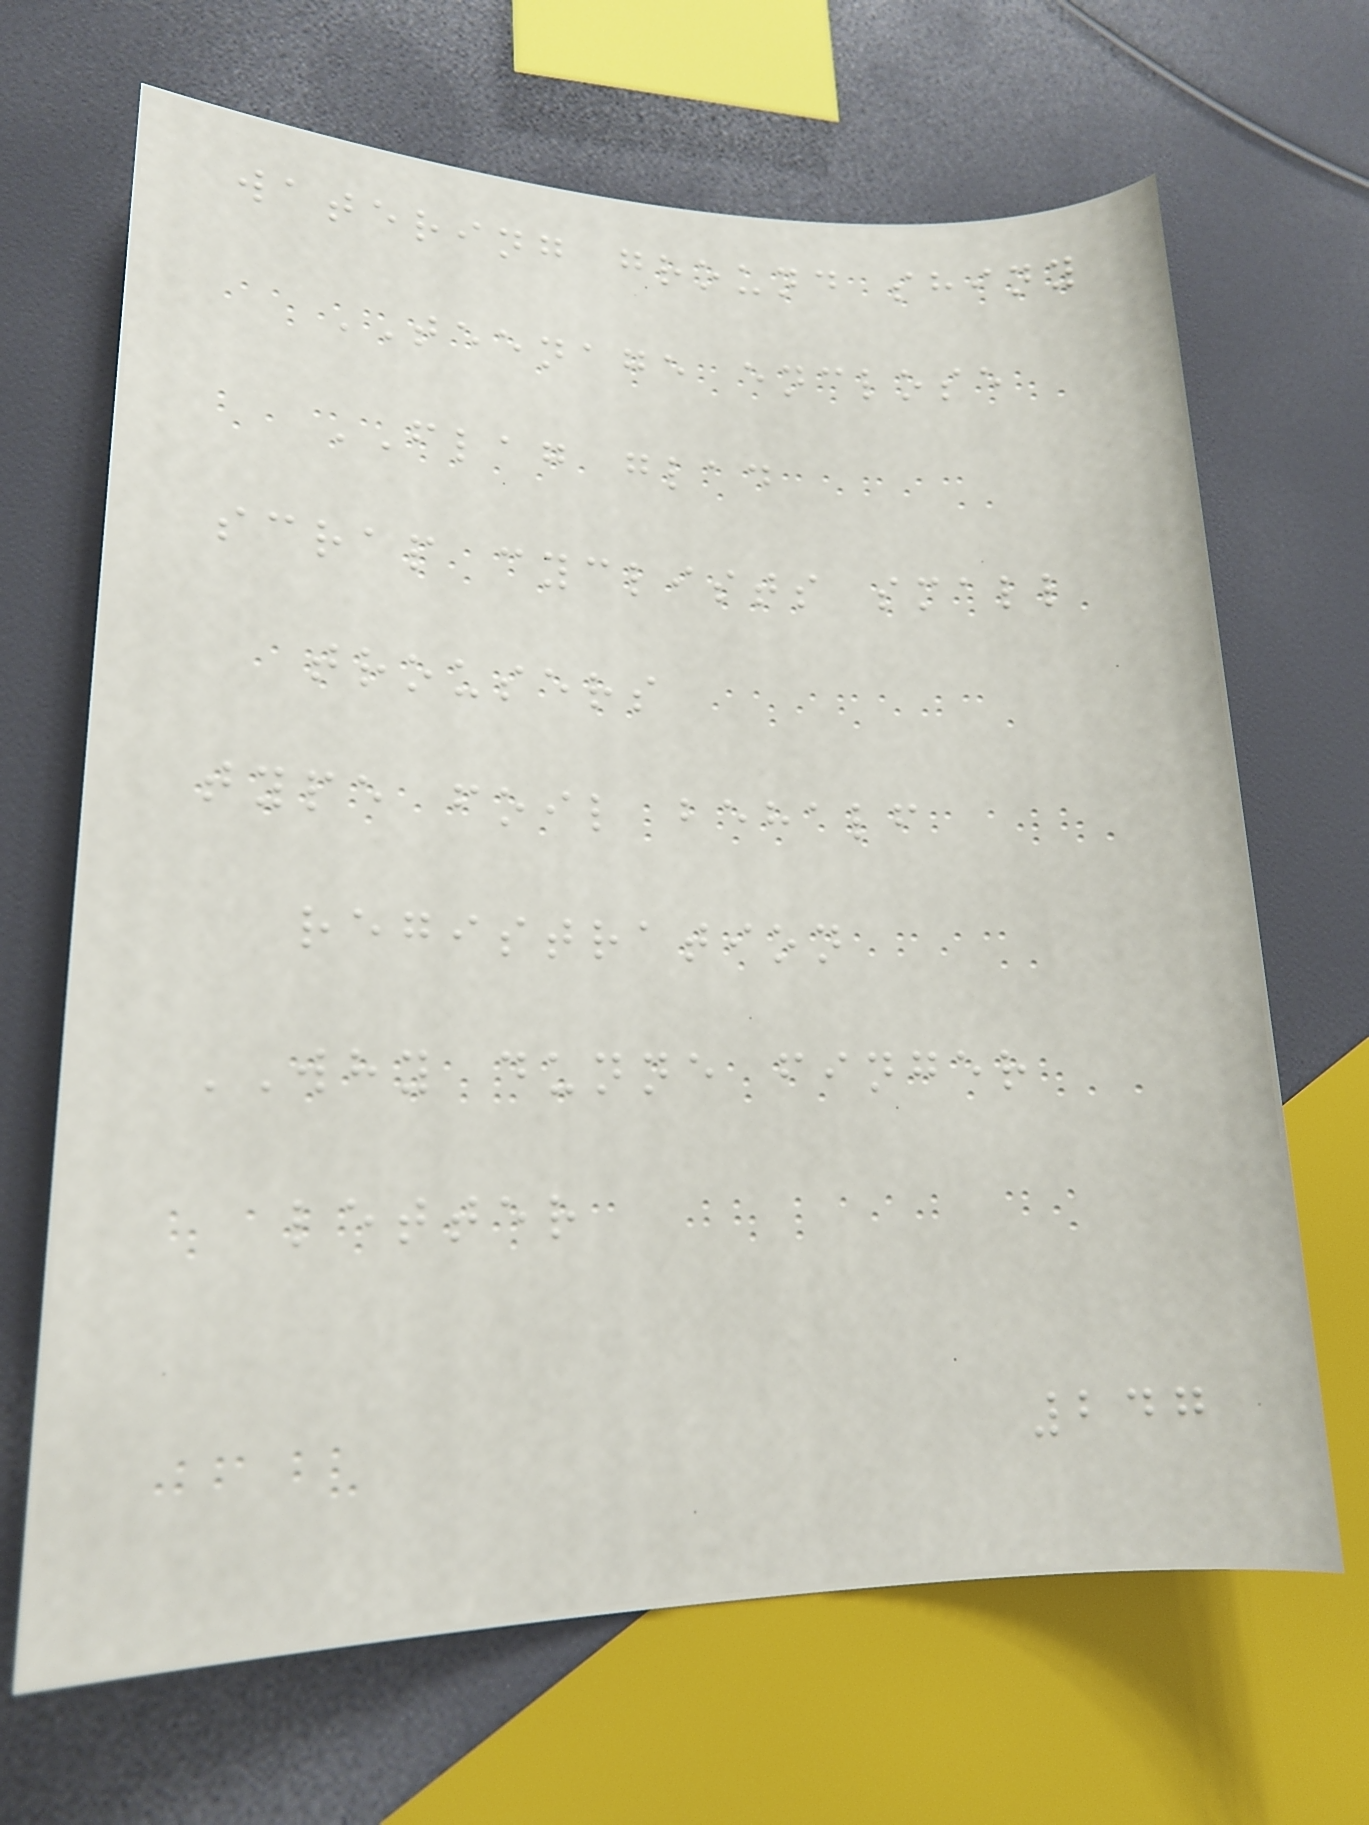watering ground shiny
TEENAGE enclose
FLAG glad
scrap cyclists small
trousers
type foil behalf
registration
WHY dunne finger
letter
247
